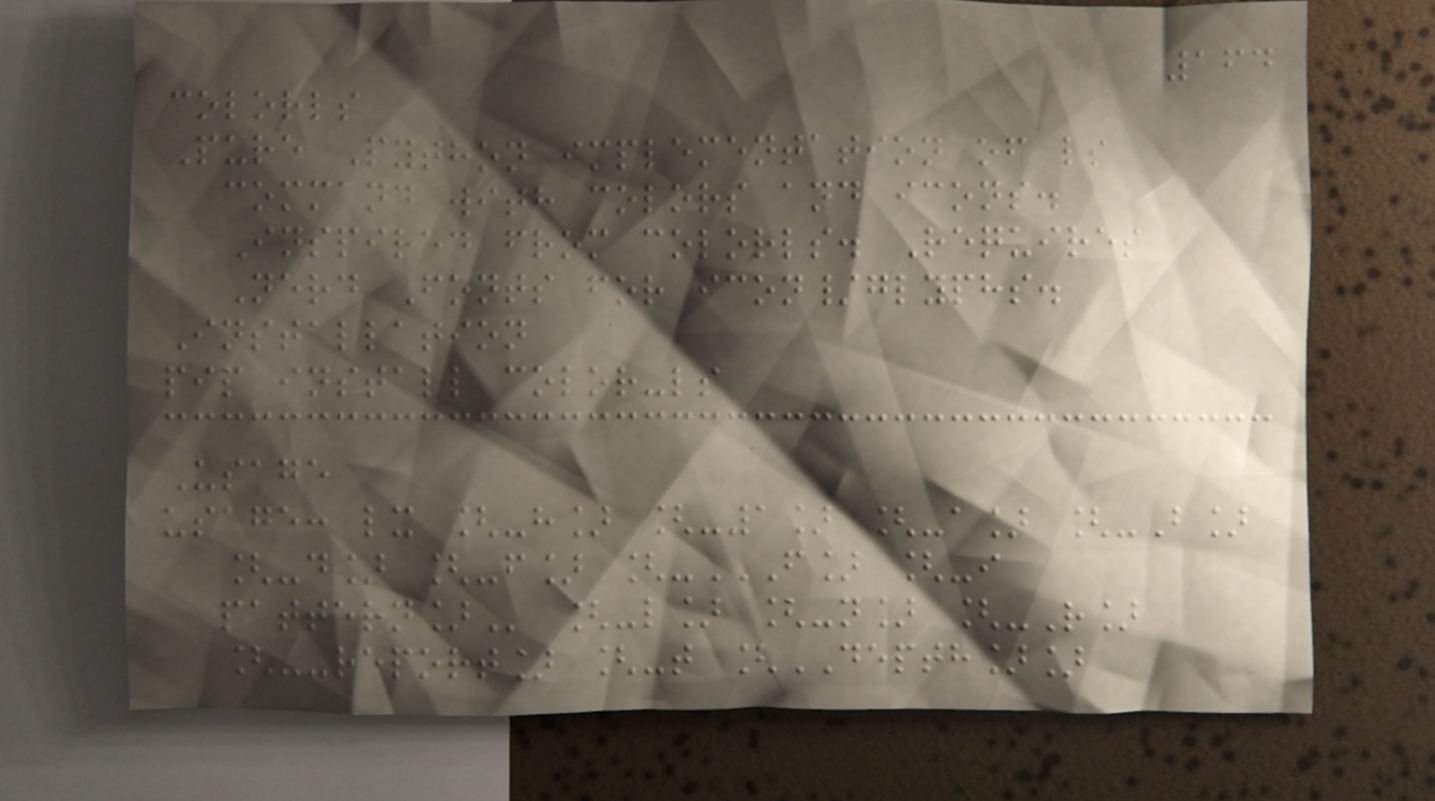164
colorls
Pure Python implementation of ls
command with colors and icons.
Inspired from colorls. Requires
Nerd Fonts for icon/glyphs.
Installation
pip install color-ls
Usage
usage: lx [-h] [-1] [-a] [-B]
[-d] [-f] [-F] [-I
PATTERN] [-l] [-n] [-R]
[--report] [-t [DEPTH]]
